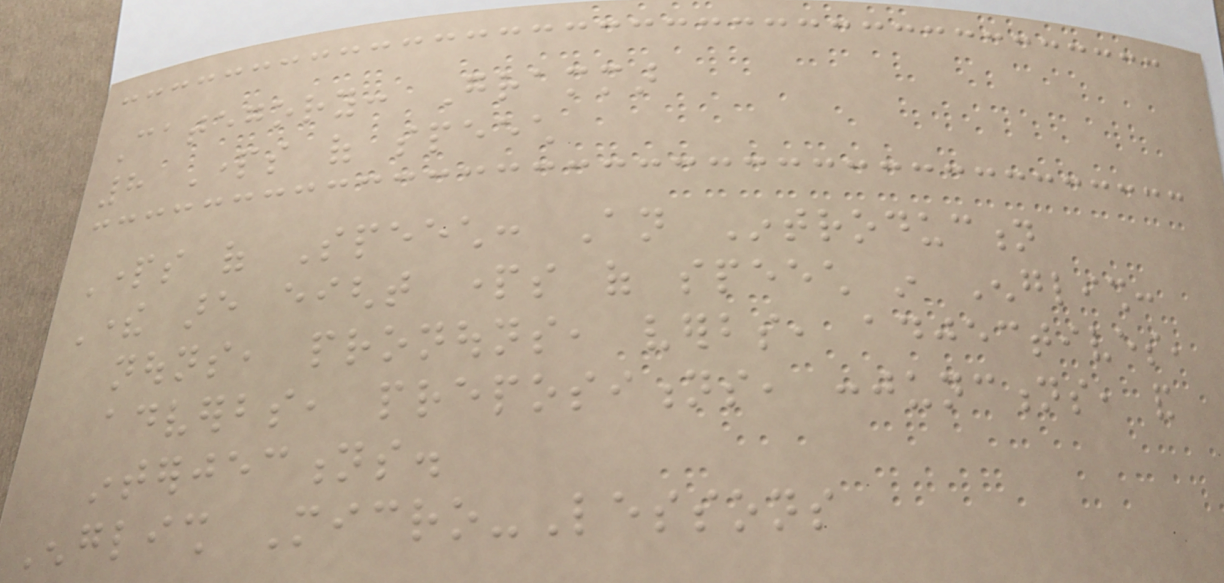Category: Grammar
8 Parts of speech
Parts of Speech: An Introduction
There are eight parts of speech in English:
nouns, pronouns, verbs, adjectives,
adverbs, prepositions, conjunctions, and
interjections.
English Micro-Lessons
